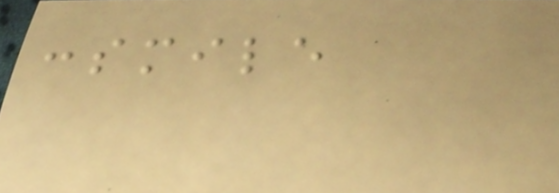:smile
